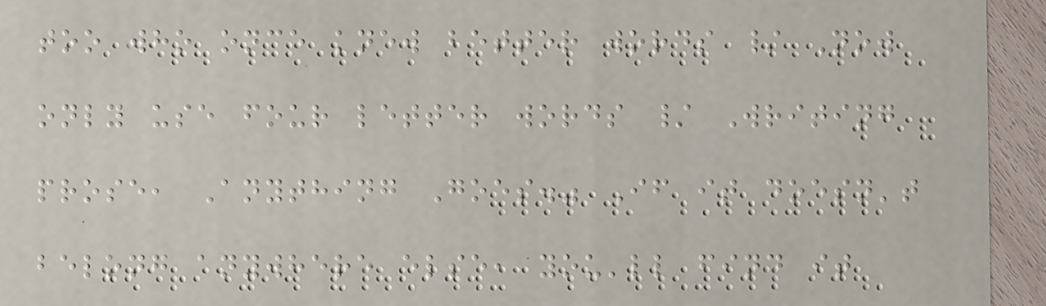too who once knew better words / Now
only use four letter words / Writing
prose, Anything Goes." If it doesn't
belong anywhere else, you'll find it
